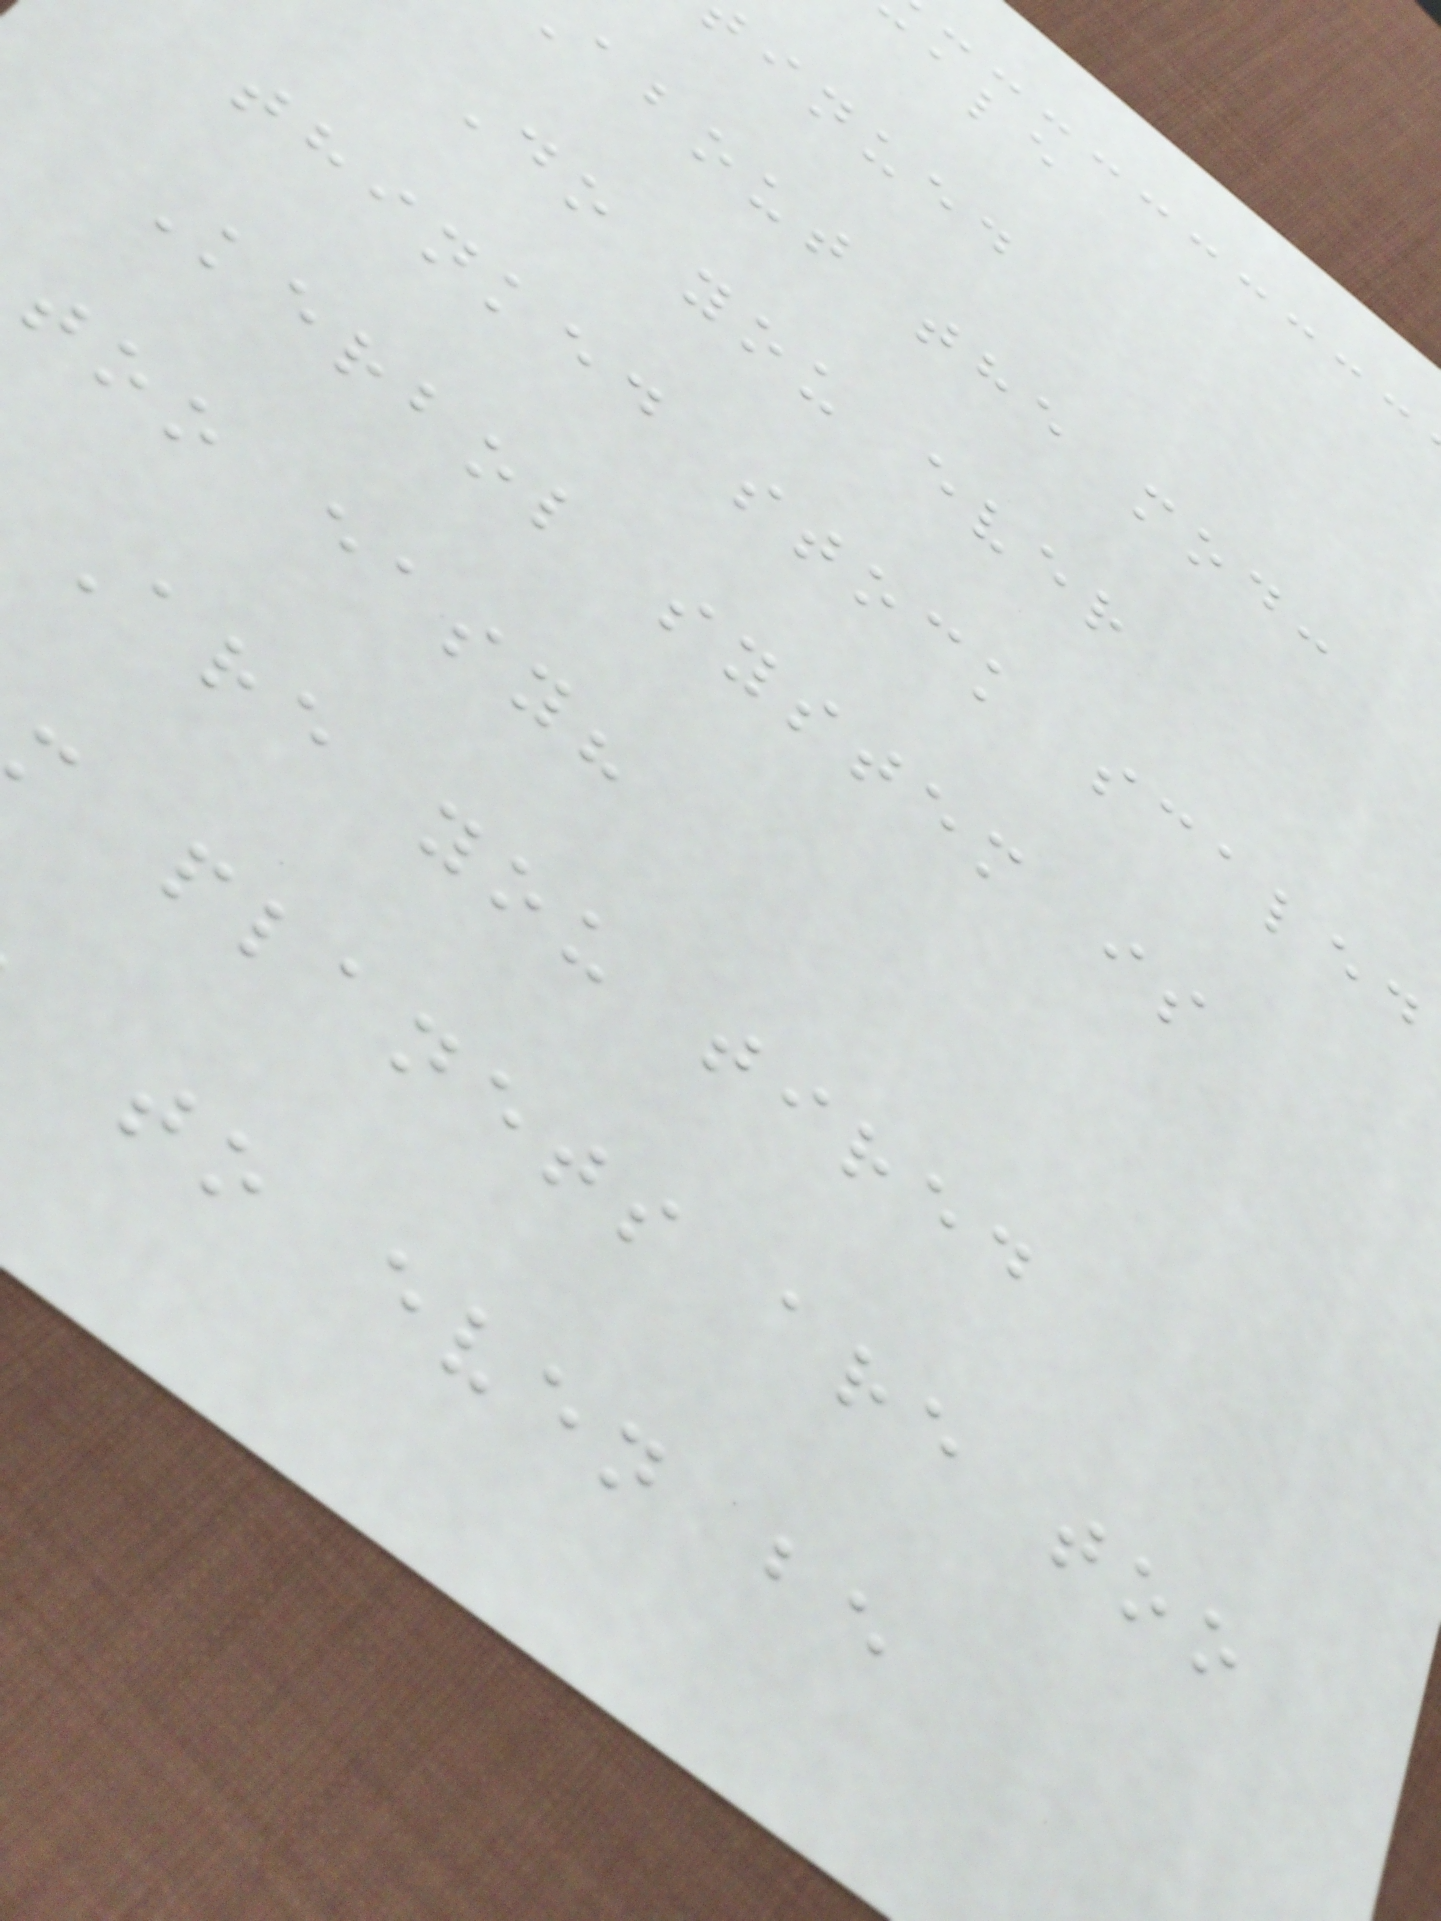cale
inued
about the mod:
Do you ever
thinked stock scaled
Kerbol system is
too easy?
Are you tired
m planets are too
to even be
